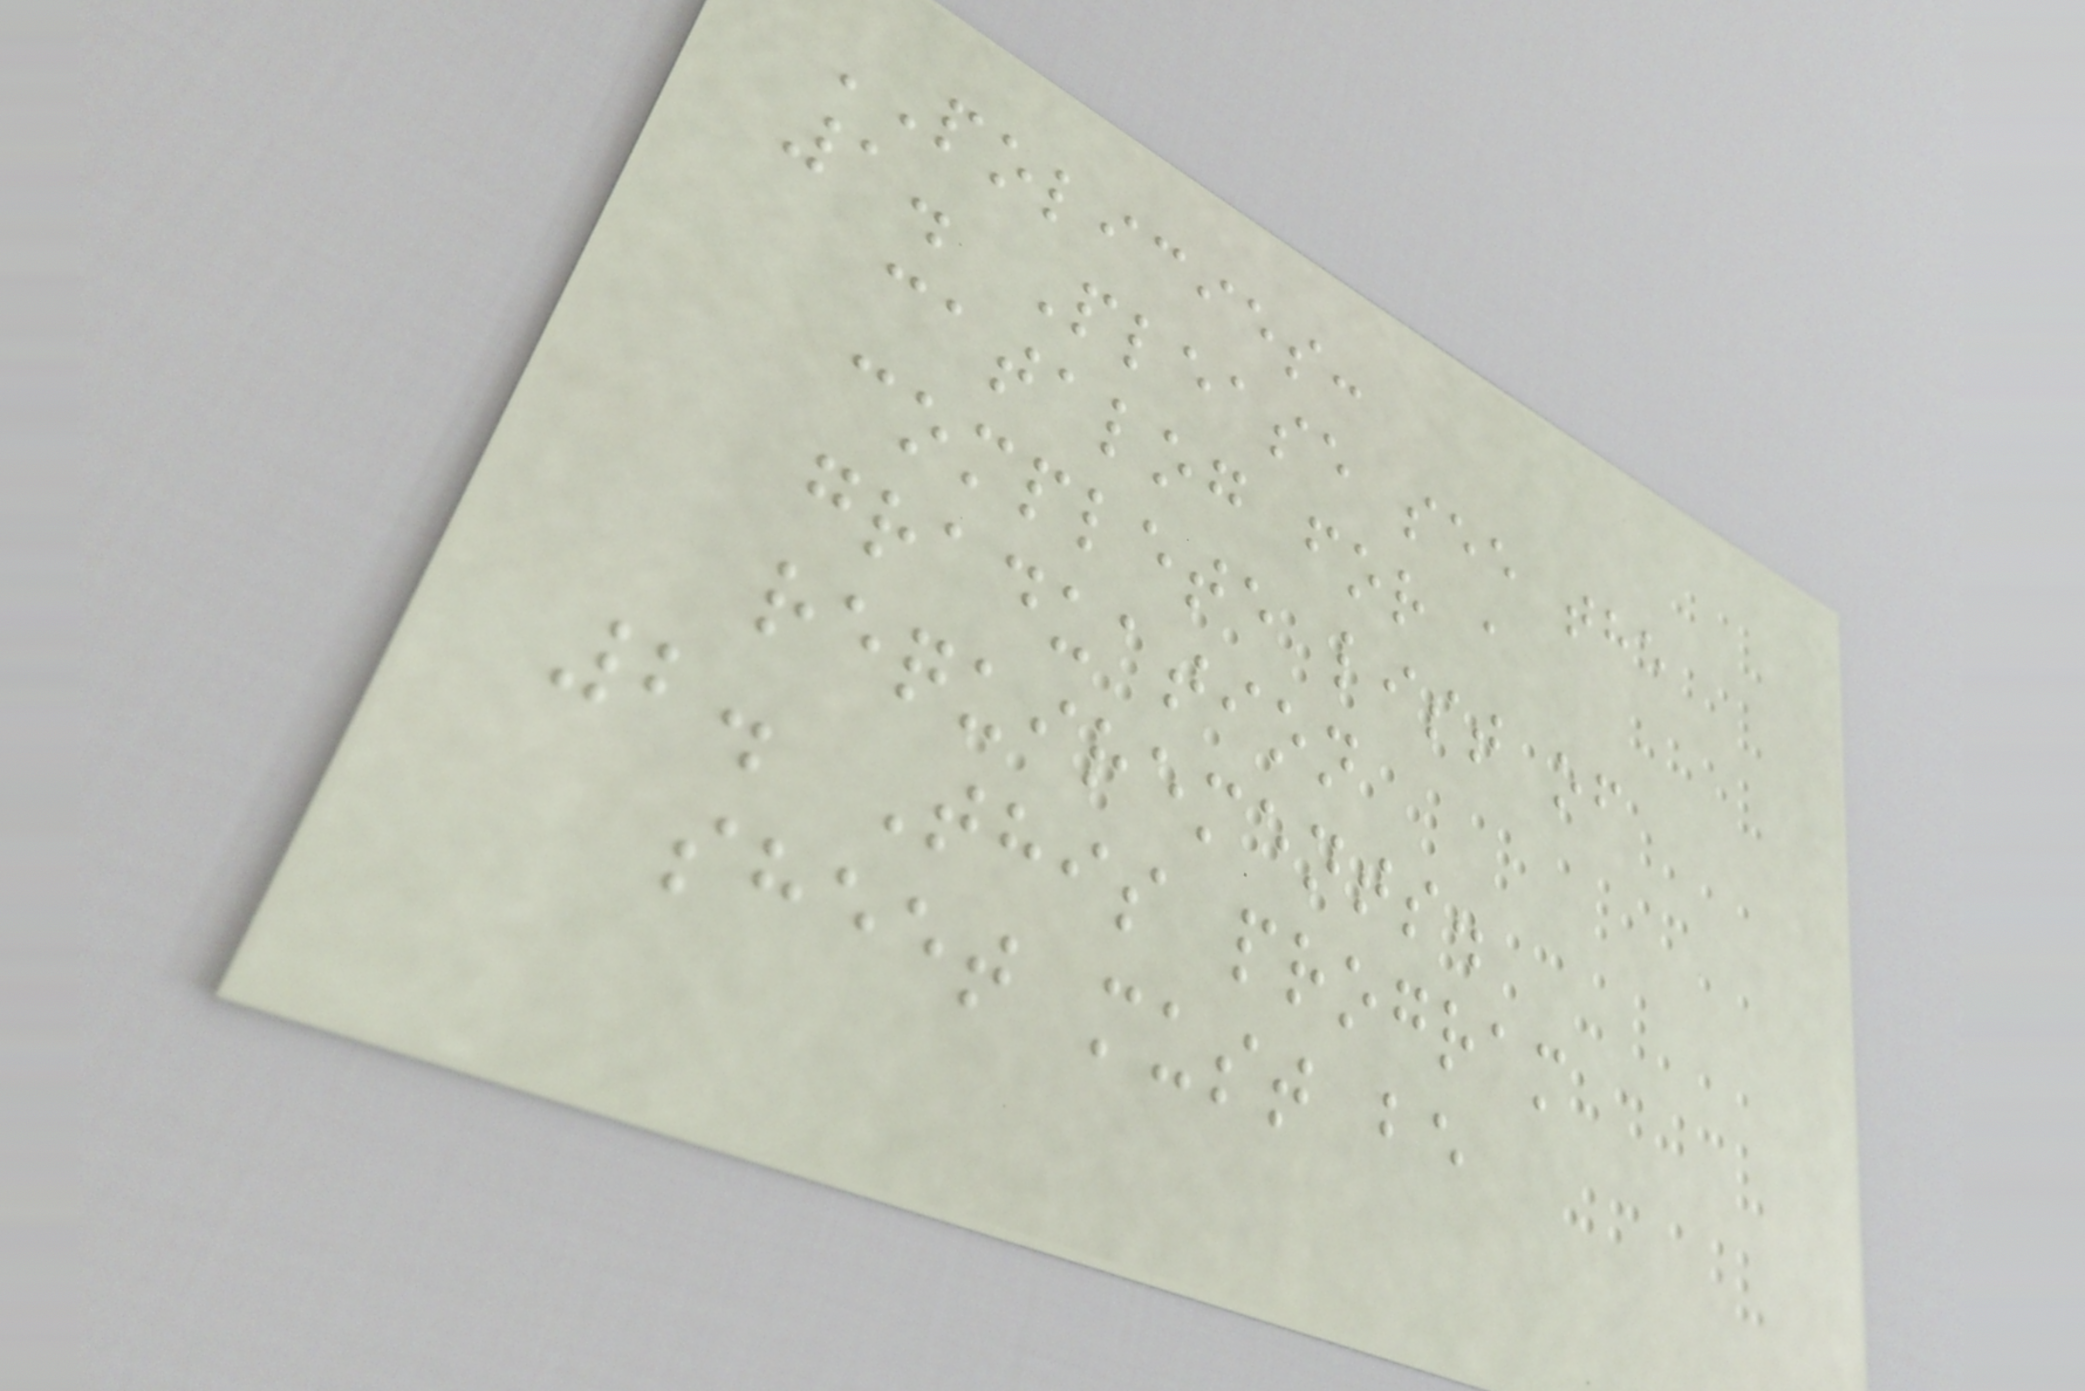POLICIES:
1. Please see the
catalog for a
complete list of
graduation
requirements.
2. This program
sheet must be
